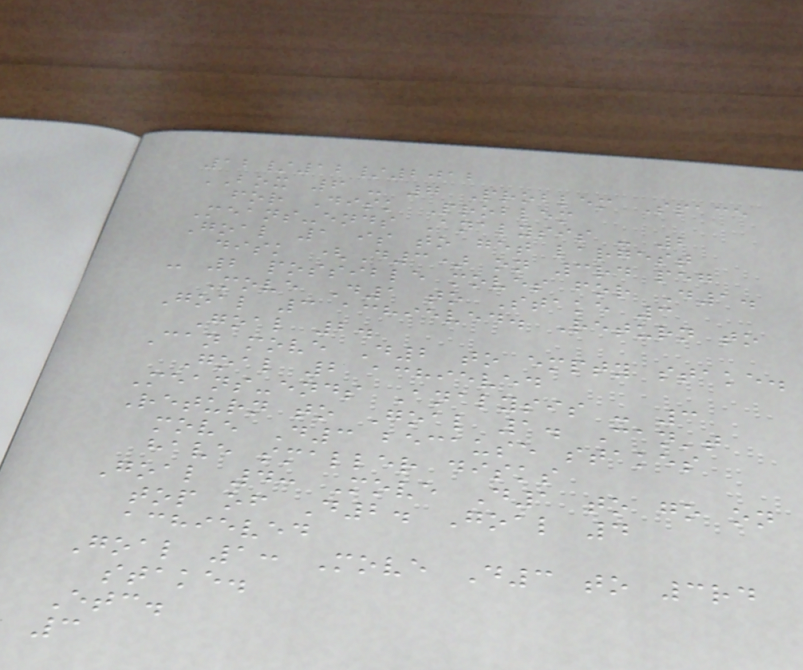12/12/2012
BOX 6 - 7 Problem Space
for Disk Problem
Means-ends Analysis - 2
Goal 1 is to get largest
disk (D3) on 3rd peg
- 2 possible moves for D1.
Move D1 to Stake 3
Goal 3 achieved. Return to
Goal 2.
Can move D2 to empty stake.
Goal 2 achieved
Means-ends Analysis - 3
Return to Goal 1. Can't
move D3 because stakes
have smaller disks
Goal 4: Move D1 to go on
top of D2. Goal 4
achieved
Goal 1: Move D3 to 3rd
stake.
Etc.
3
